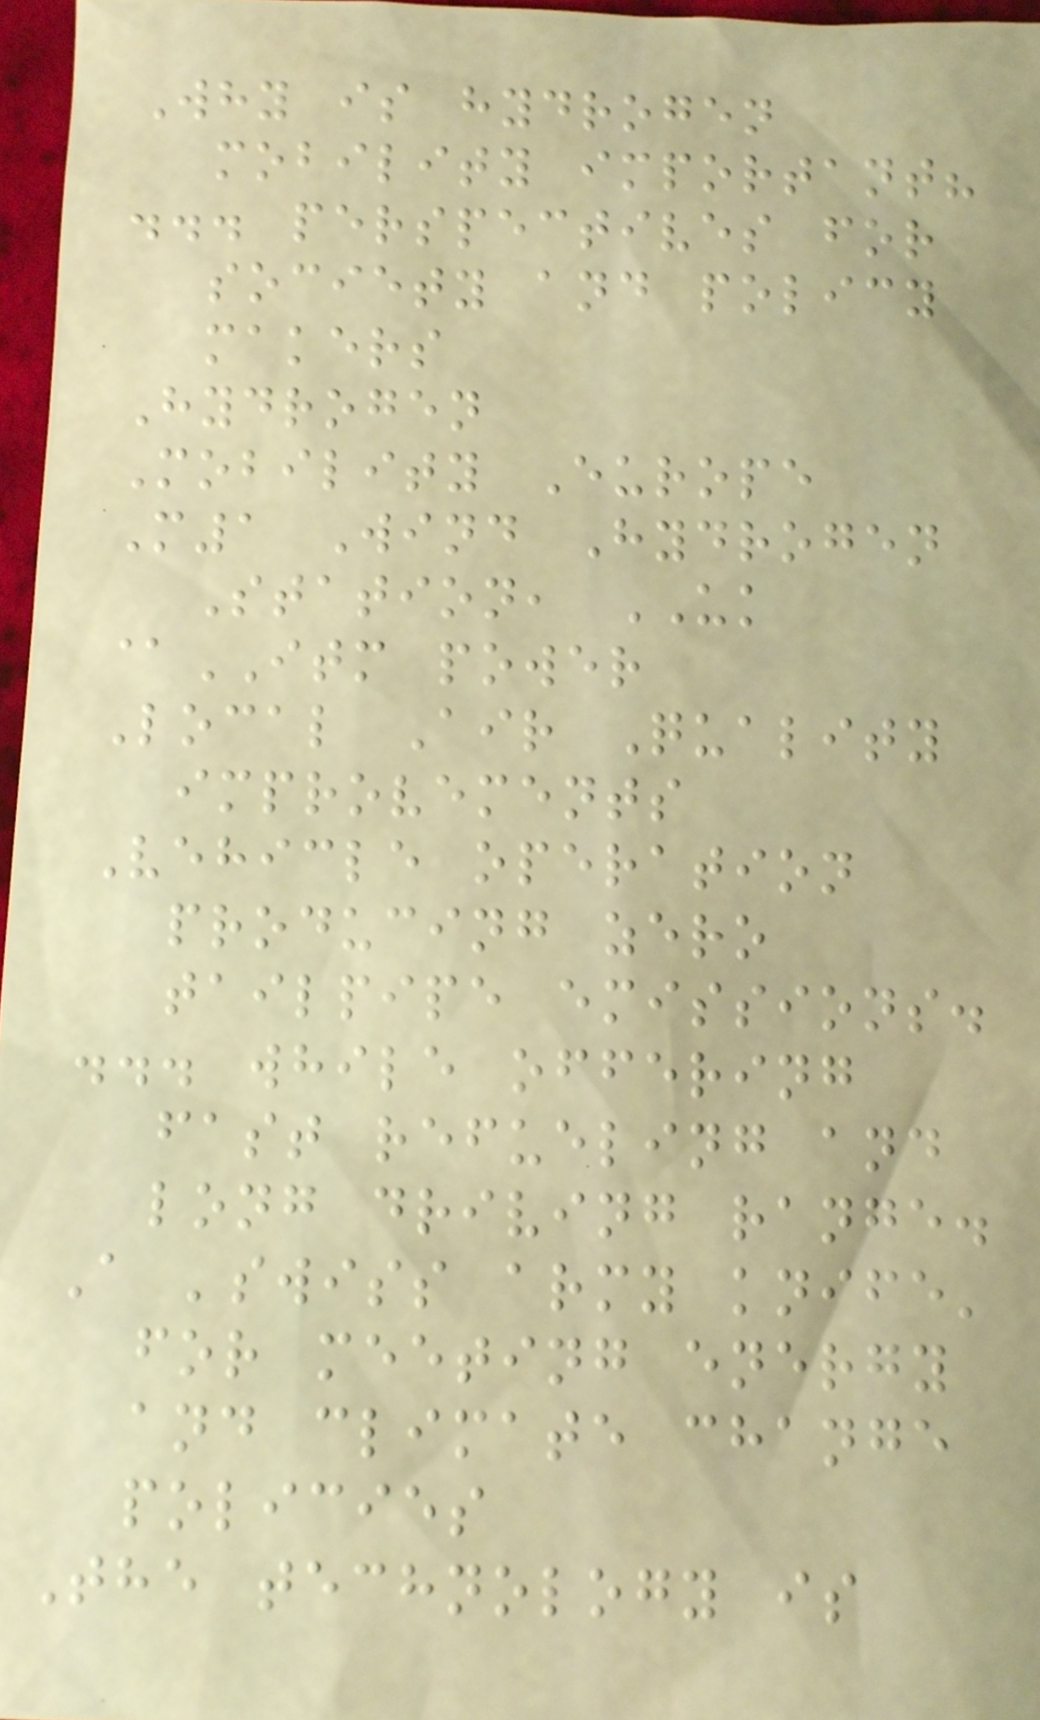Why is hydrogen
mobility important?
... perspectives for
society and policy
makers
Hydrogen
Mobility Europe
M1 Wind Hydrogen
Station, UK
@ITM power
Local Air Quality
improvements
Vehicle operation
producing zero
tailpipe emissions.
... while offering
fast refueling and
long driving range.
A 'swiss army knife'
for meeting energy
and climate change
policies
The technology is
